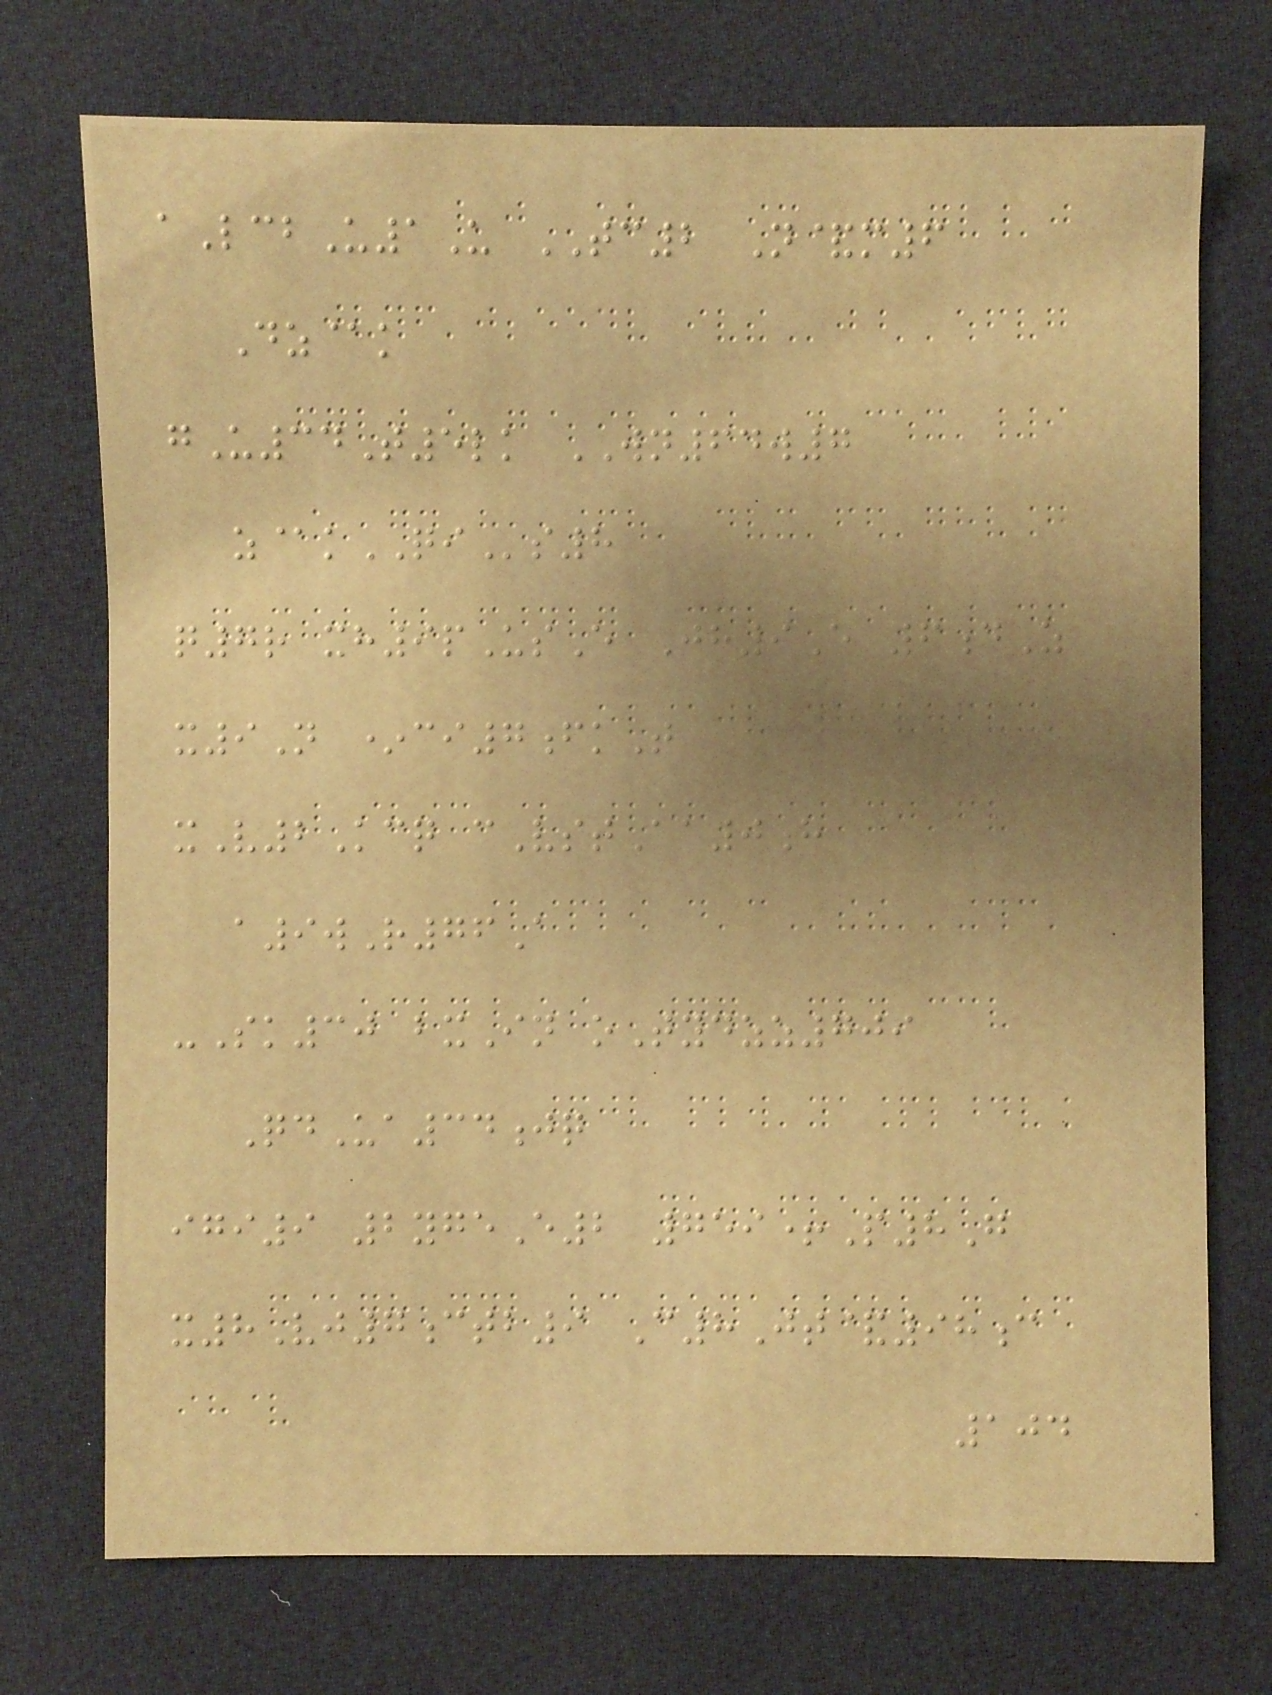aLcbU1U TC2 N&m6
Dz@k
gU34T5lk WN64w7
z@kQIs8
q7r xh9pUsE Jh9E 6dZ
x9N *ci7fkT
xV2Kcq cVstAa0h
a9wR76A
-Sk30 bxIn oTydzz709
QdUa34jq
igi9 2ygeE2 759+P8G
x8Vj7ctb9 C8Jt&98c
104
